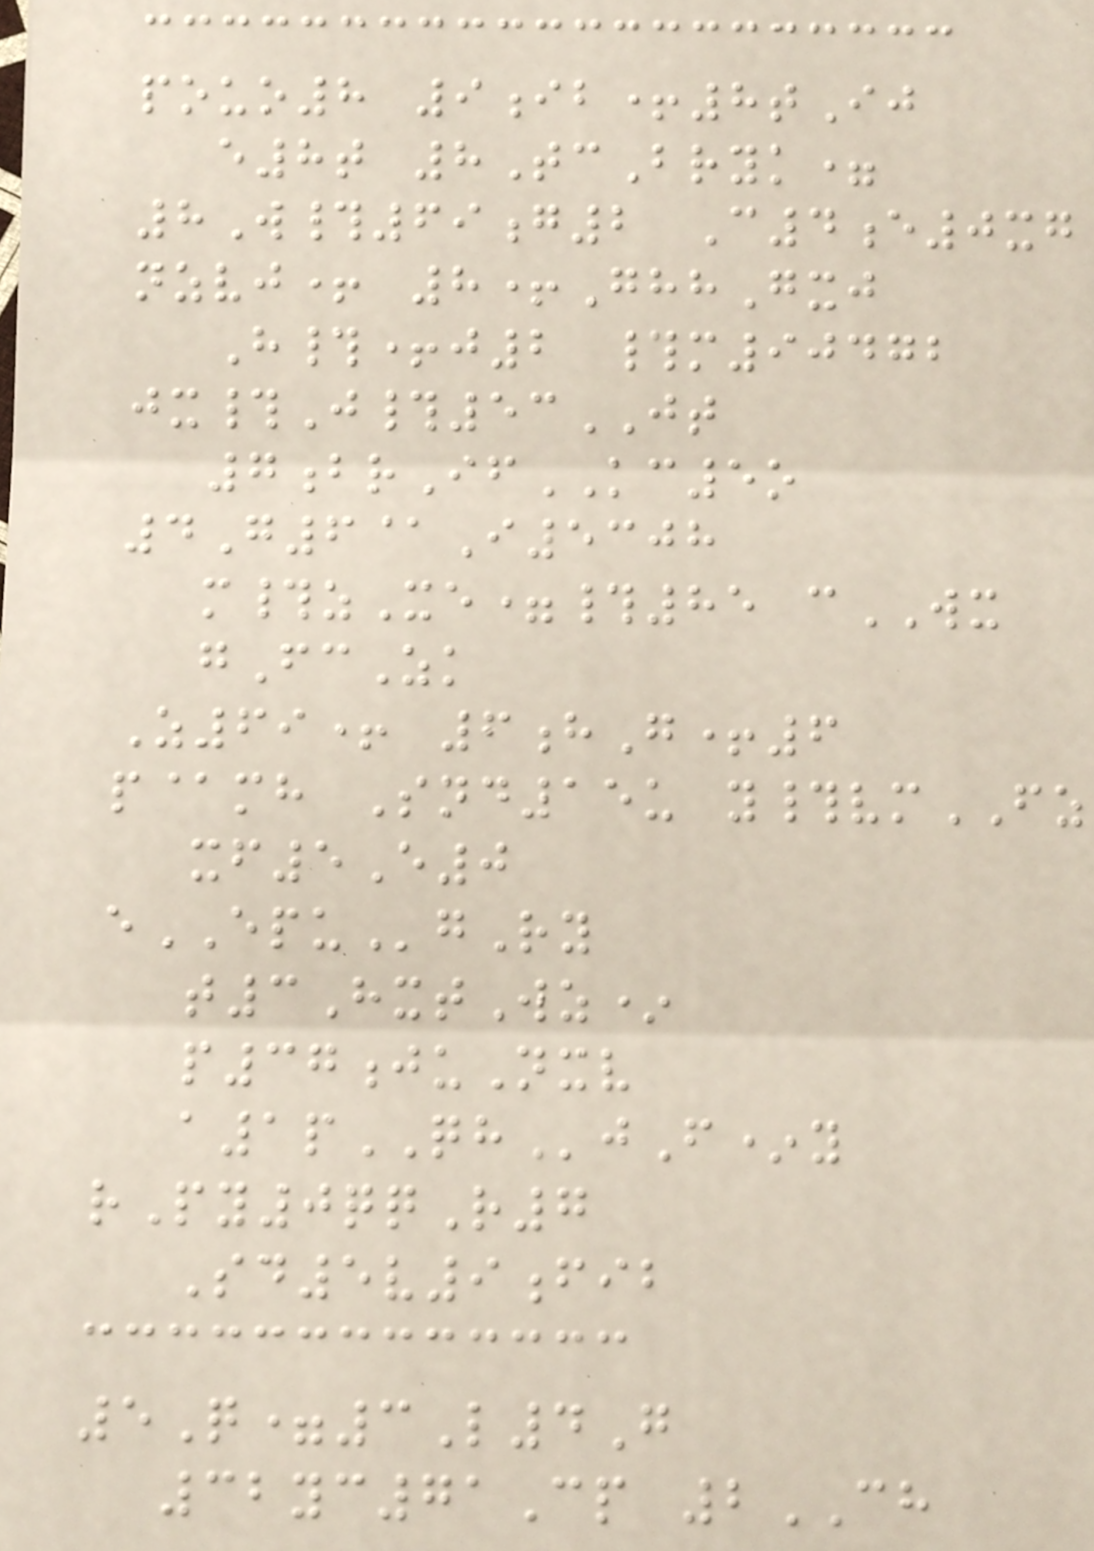pouo8 9ib+8tIj
e8t 8TcBryk=
8W#69g2 C4e0xg
nzvj+ 8+GhhGxj
H#+j2 #m90472
jx#J#53JT
7brIfKC5o
4G6@I5308
m#zXe=#85 cWX
gFcZk
Z69+ 6hG+6
p@mh Snd15u y#vmFZ
xf5E0
eEPUgRy
t3HxtWz*
p37juNxv
a1pQHjF*y
rPy0qqR7
Sd5v9fib
5Q=3L4G
32yc71Cp 2CH
